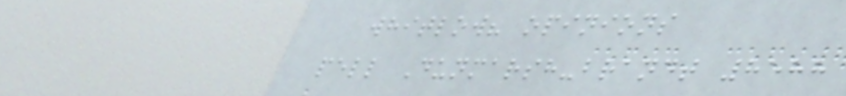whitlow? opinions
pell Dunmarsh-brandt 8588
